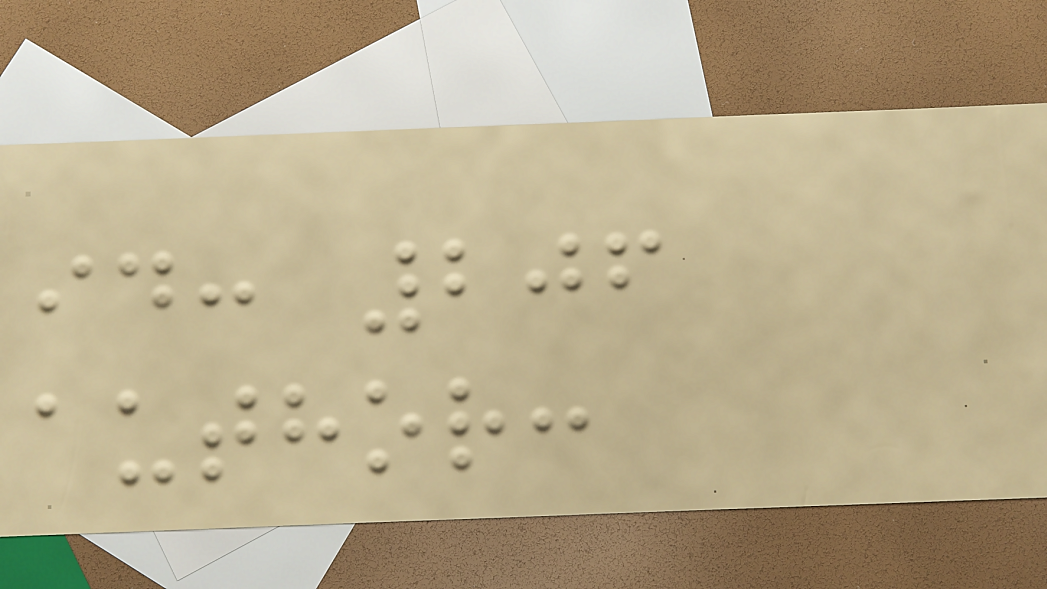id: 206
author:
